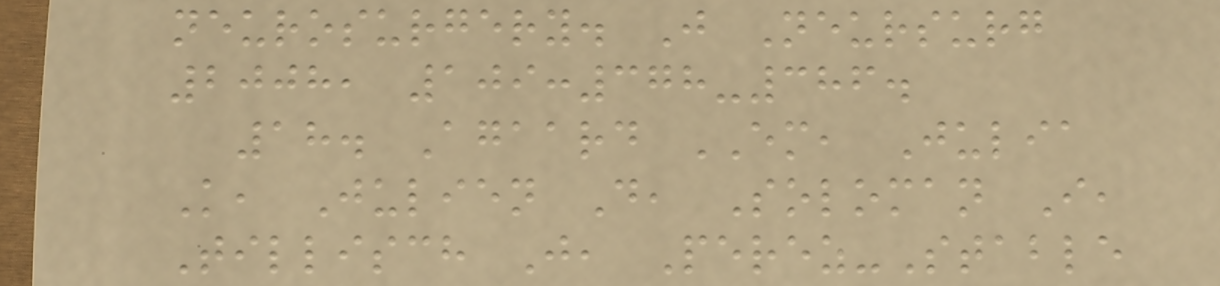neurosurgery. J Neursurg
2008, 109:378-386.
18. Agaard EM, Julia
K, Julien D, Soloman I,
Tillisch J, Perez-Stable
